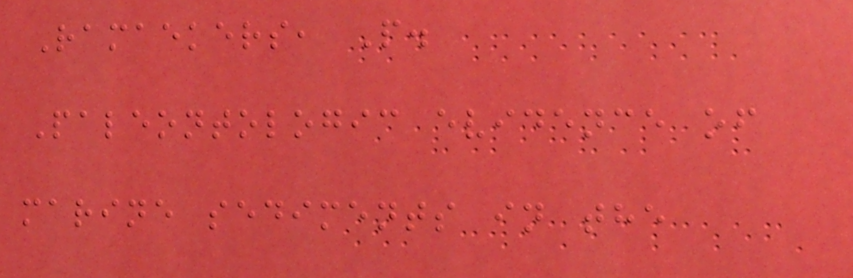Ramaekers, P.
Paleontologic evidence of
marine sediments in the
